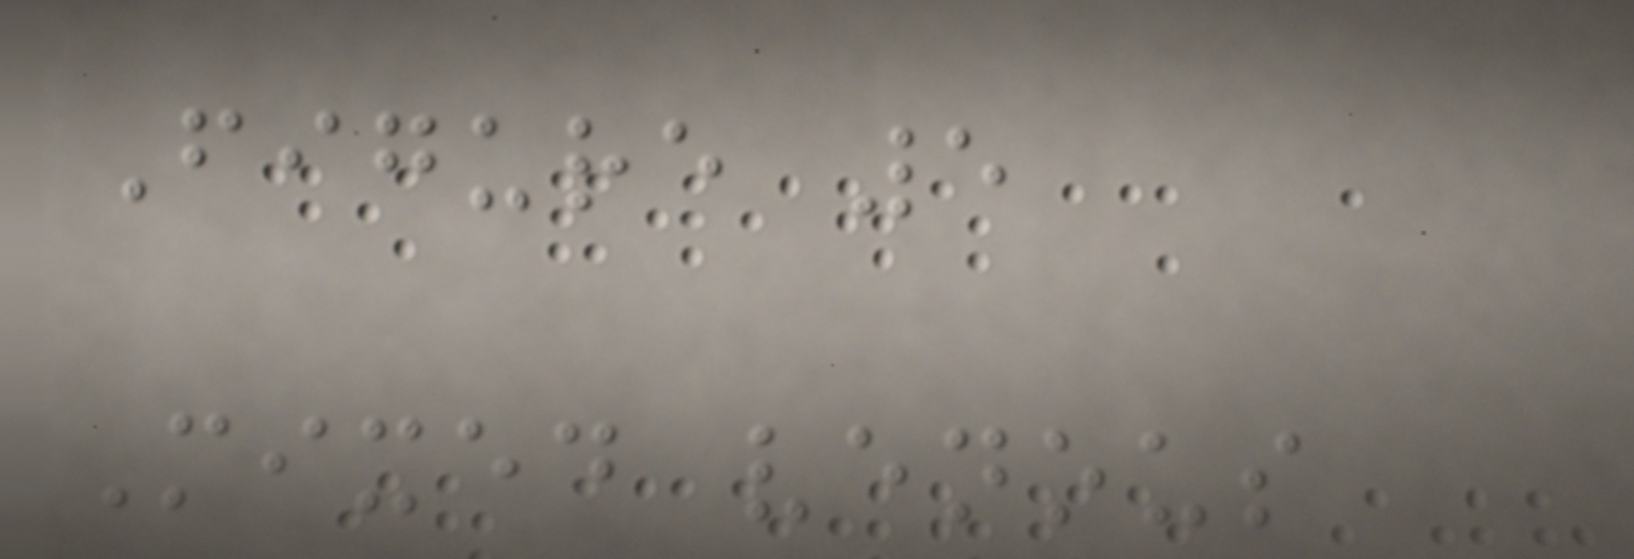Figure 5
Mixed venous
